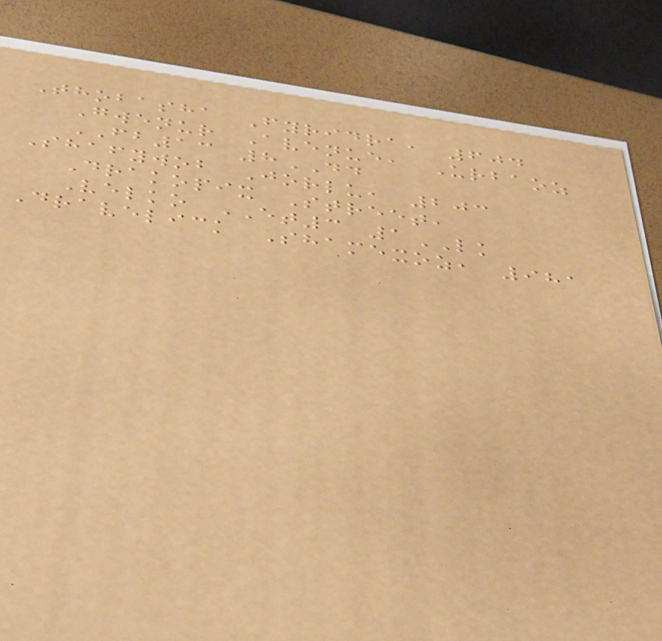Thobasha Fyridra, 604
Gwenur Avenue, Urbaoz
FB13 8DD
Shafywob Jorlu, 203
Drakopix Street,
Velko ET3 1LK
Dravelick Shamexoz, 981
